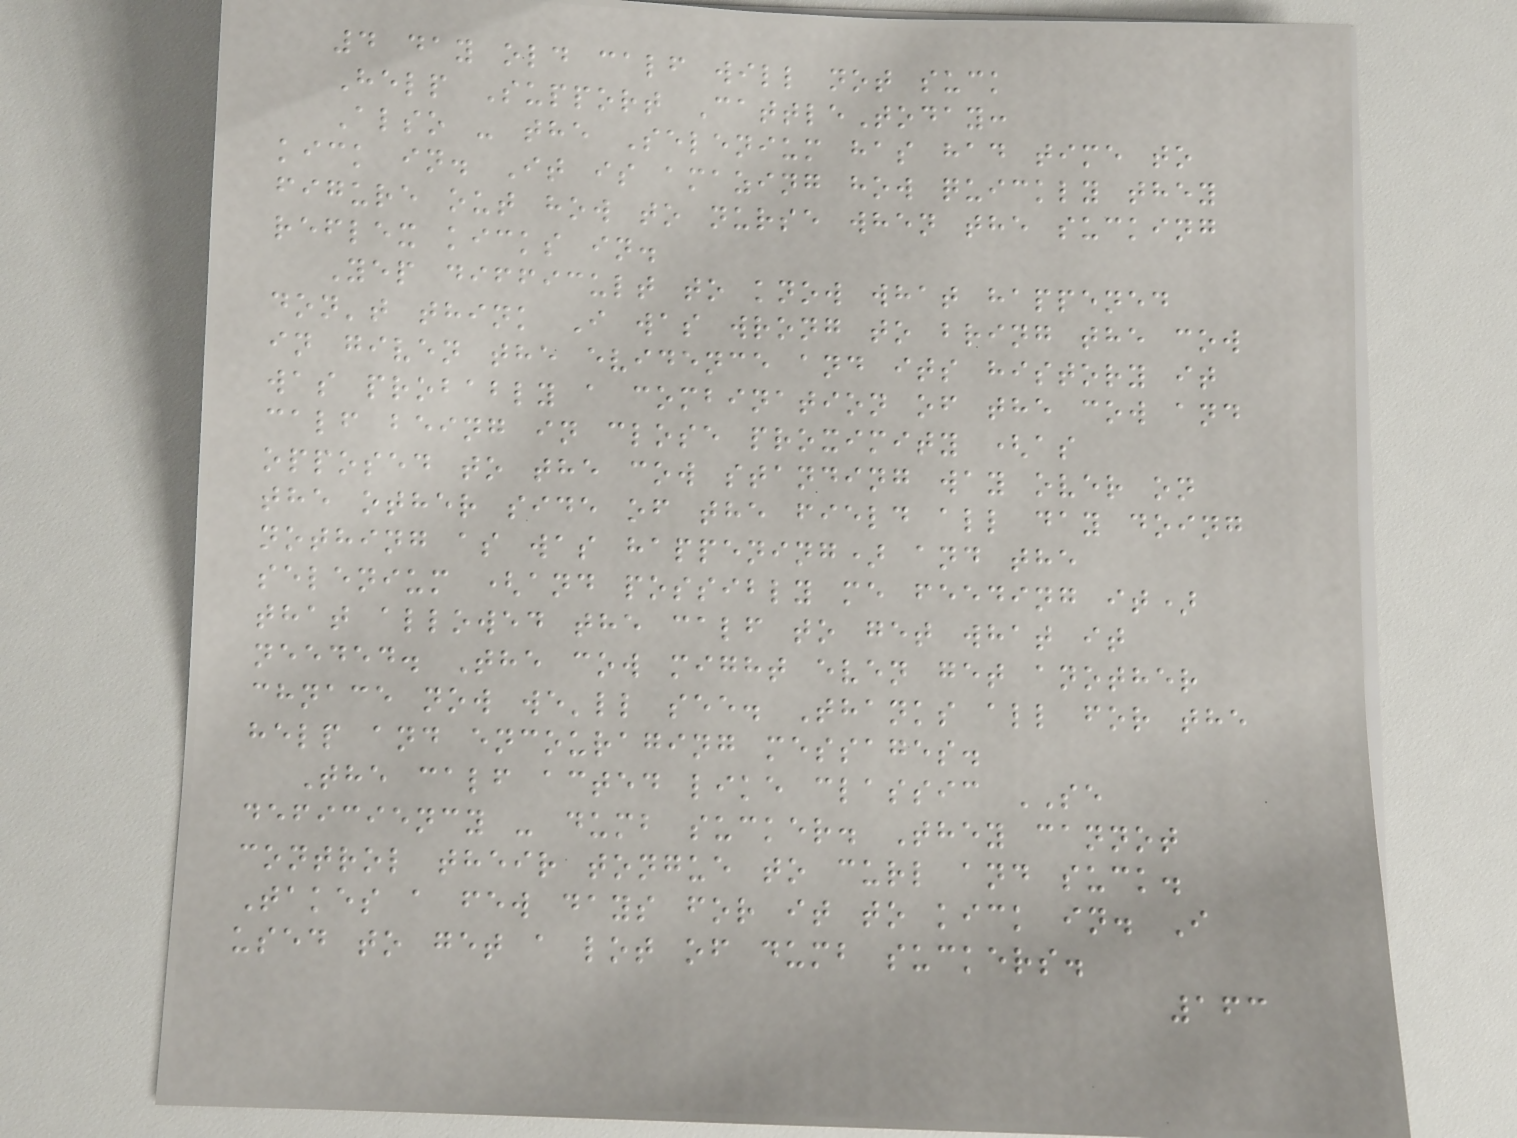4 day old calf will not suck
Help Support CattleToday:
Also - the Selenium has had time to
kick in. It is amazing how quickly they
figure out how to nurse when the sucking
reflex kicks in.
Yep difficult to know what happened
don't think I was wrong to bring the cow
in given the evidence and its history it
was probably a combination of the cow and
calf being in close proximity (as
opposed to the cow standing way over on
the other side of the field all day doing
nothing as was happening) and the
selenium (and possibly me feeding it)
that allowed the calf to get what it
needed. The cow might even get another
chnace now we'll see. Thanks all for the
help and encouraging messages.
The calf acted like classic SE
deficiency - dumb sucker. They cannot
control their tongue to curl and suck.
Takes a few days for it to kick in. I
used to get a lot of dumb suckers.
163
